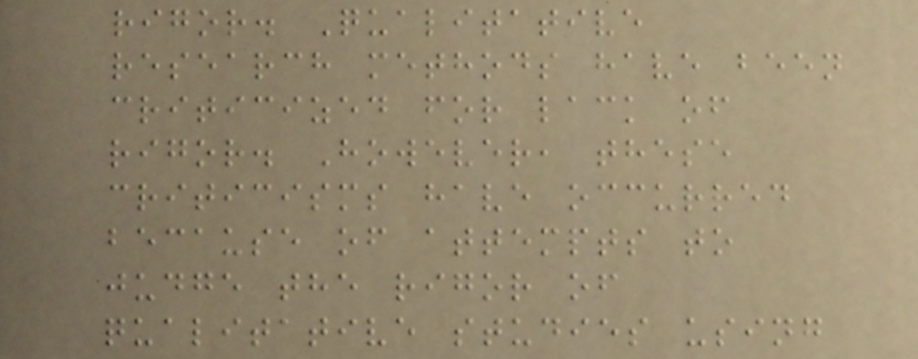rigor. Qualitative
research methods have been
criticized for lack of
rigor. However, these
criticisms have occurred
because of attempts to
judge the rigor of
qualitative studies using
